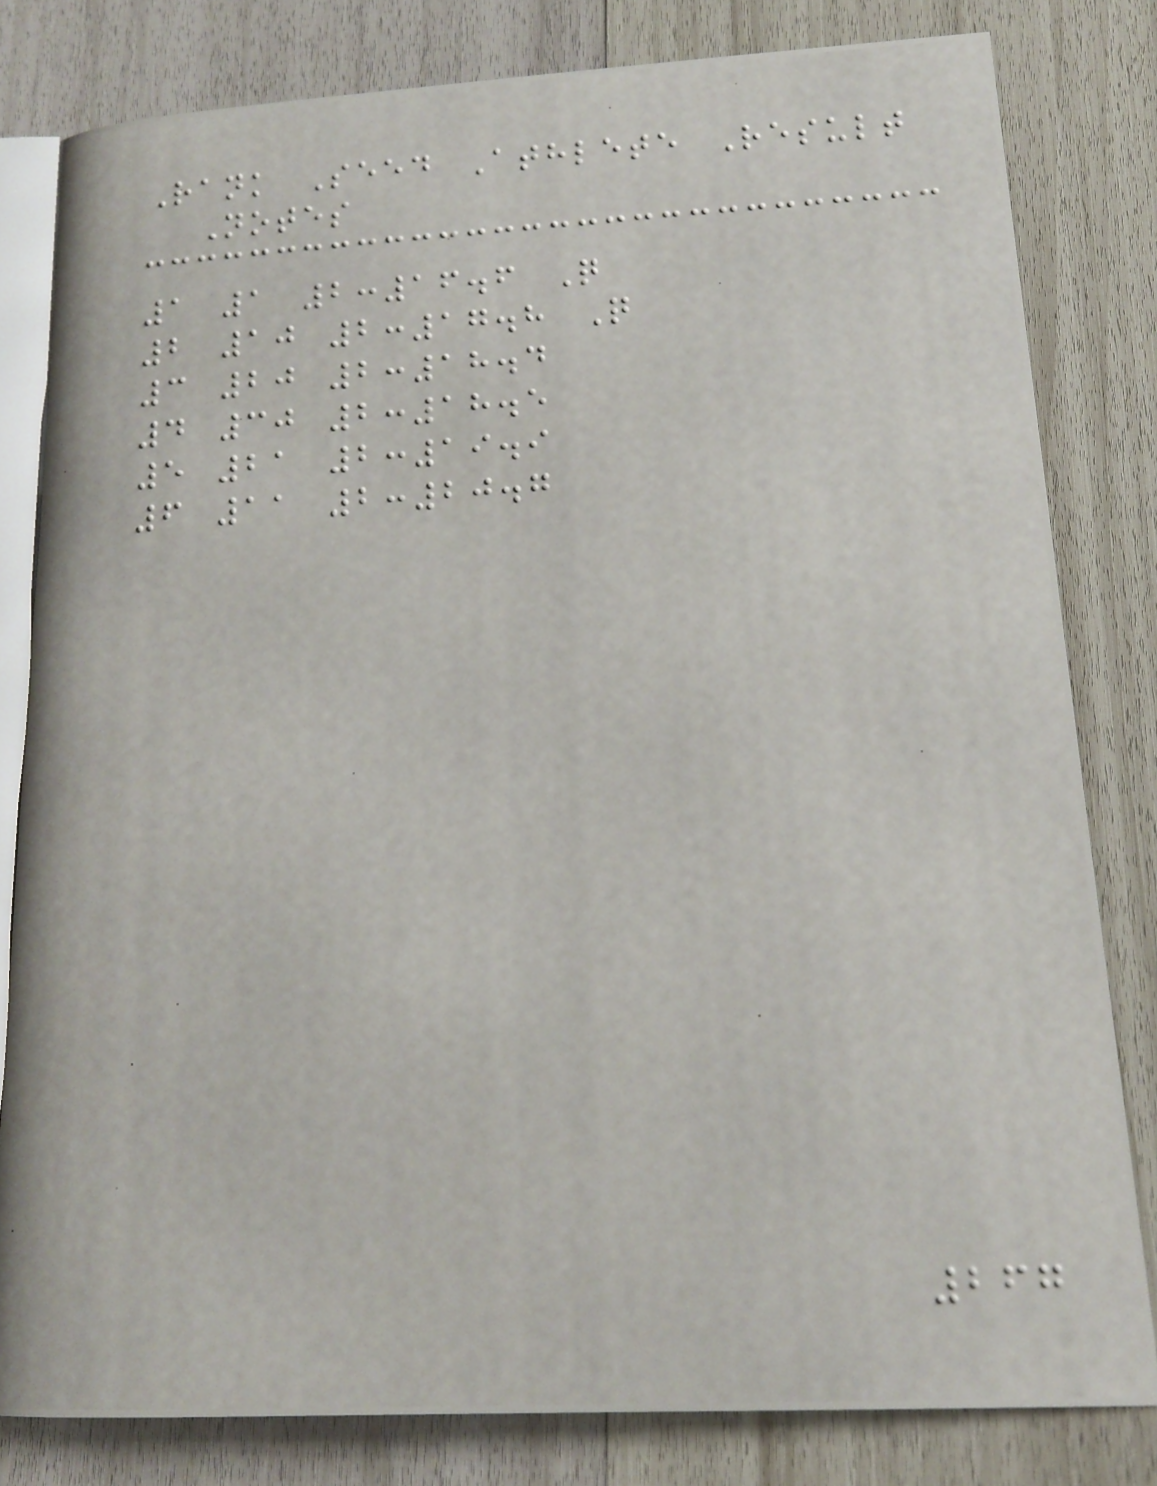Rank Seed Athlete Result
Notes
1 1 2:16.6 Q
2 10 2:17.8 Q
3 20 2:18.4
4 30 2:18.5
5 21 2:19.9
6 11 2:20.7
267
